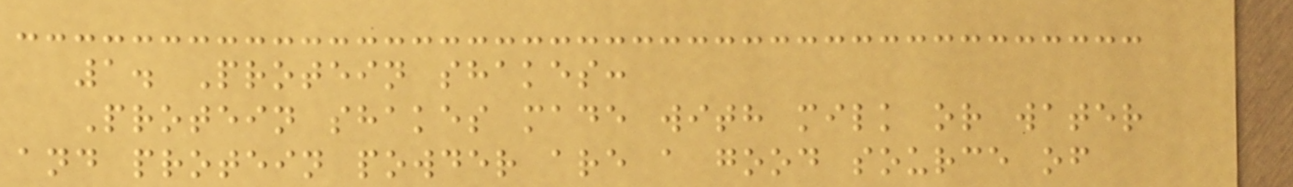1. Protein shakes:
Protein shakes made with milk or water
and protein powder are a good source of
